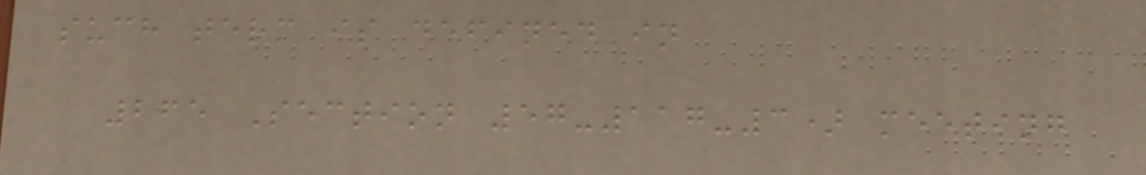such term is defined in
265 Section 57-117-3) meeting
